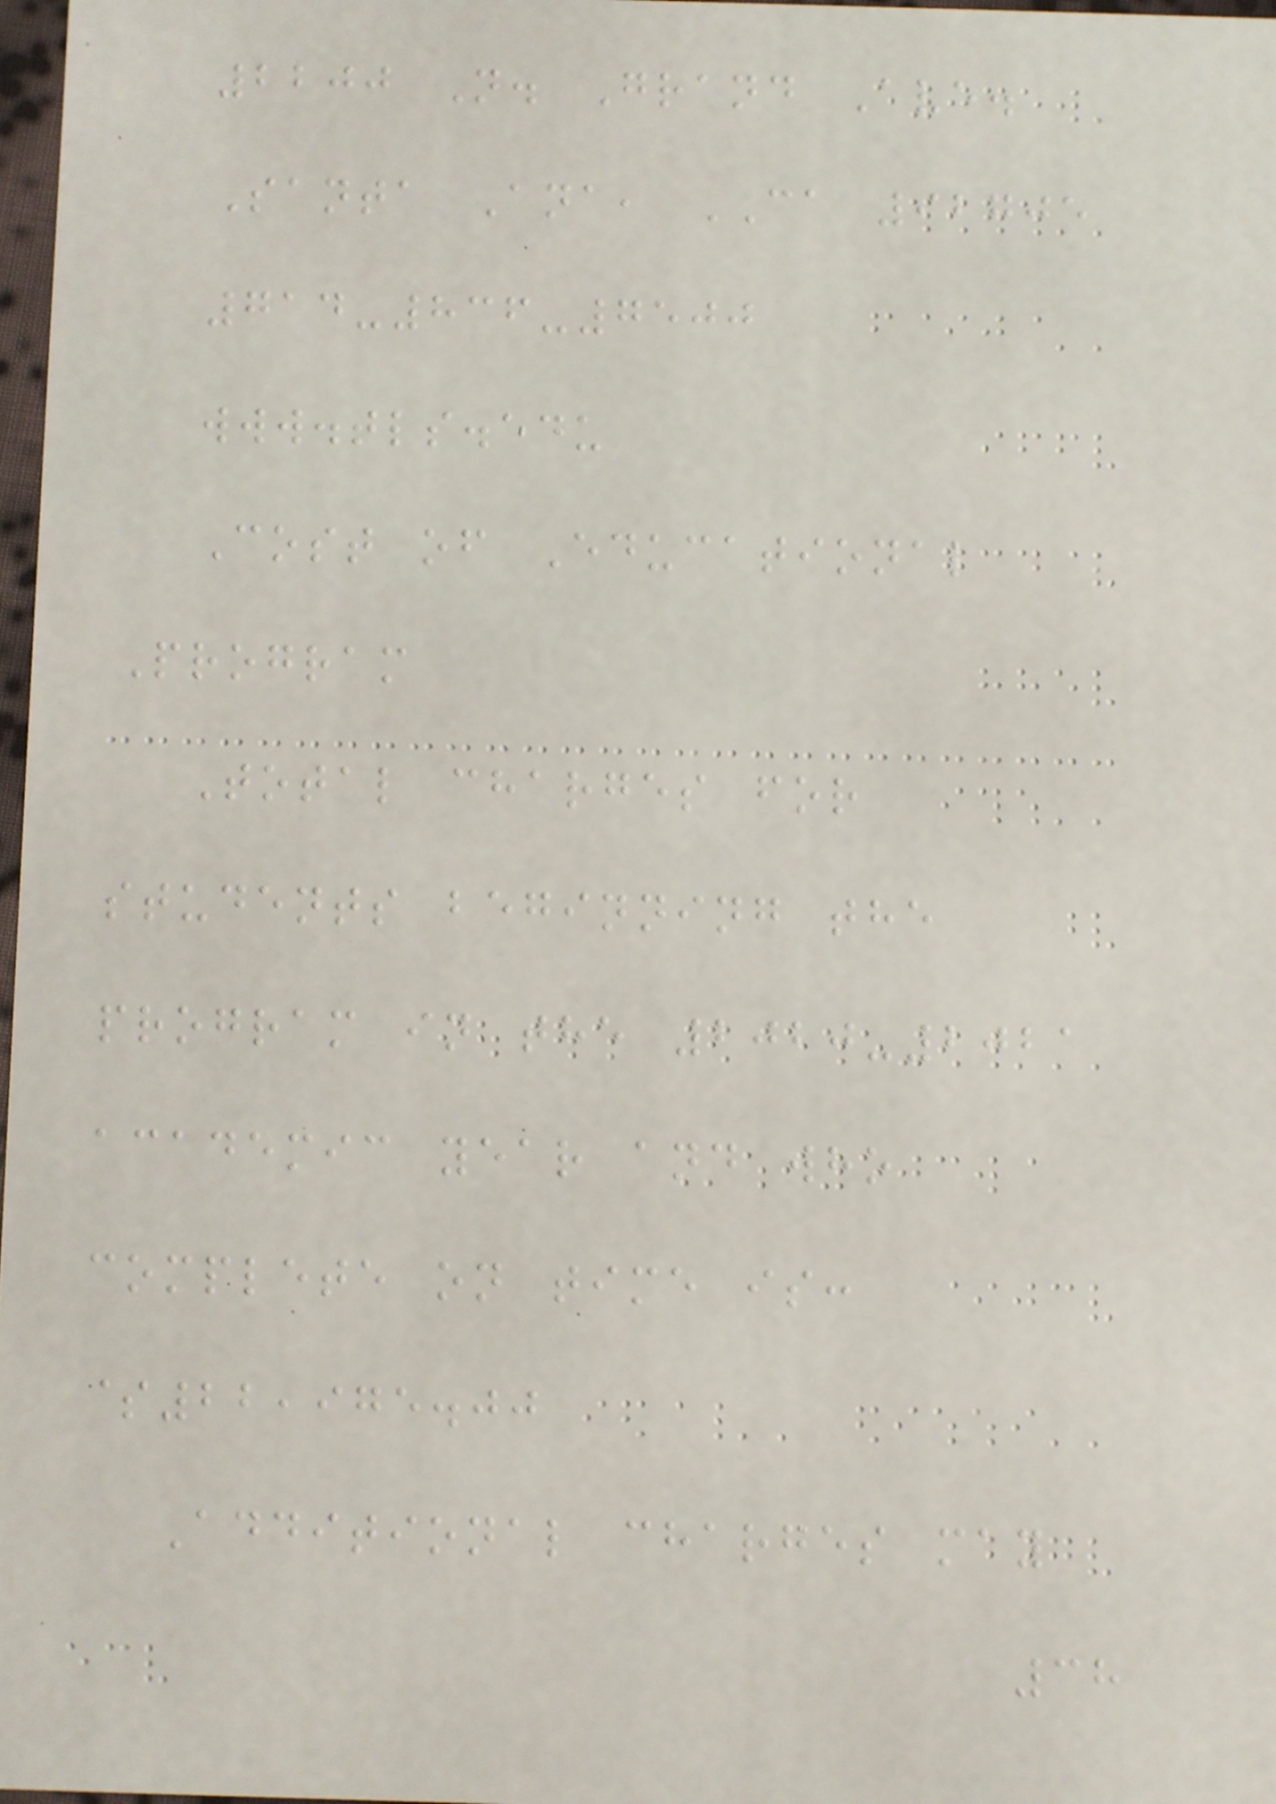2200 N. Grand Ave.
Santa Ana, CA 92705
714-836-7500
www.tls.edu
Cost of Educational
Program
Total charges for
students beginning the
program in the 2020-2021
academic year and who
complete on time is:
$22,975.00
Additional charges may
38
